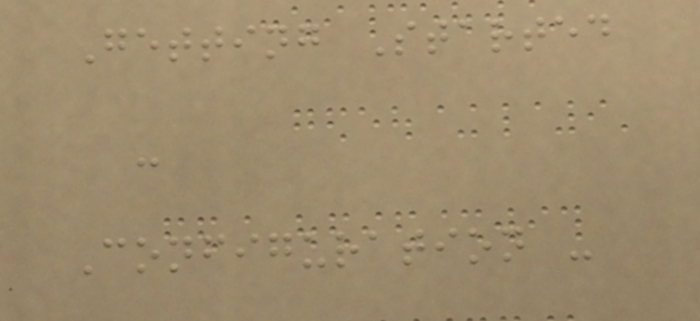Getting Started
-
Configuration -
